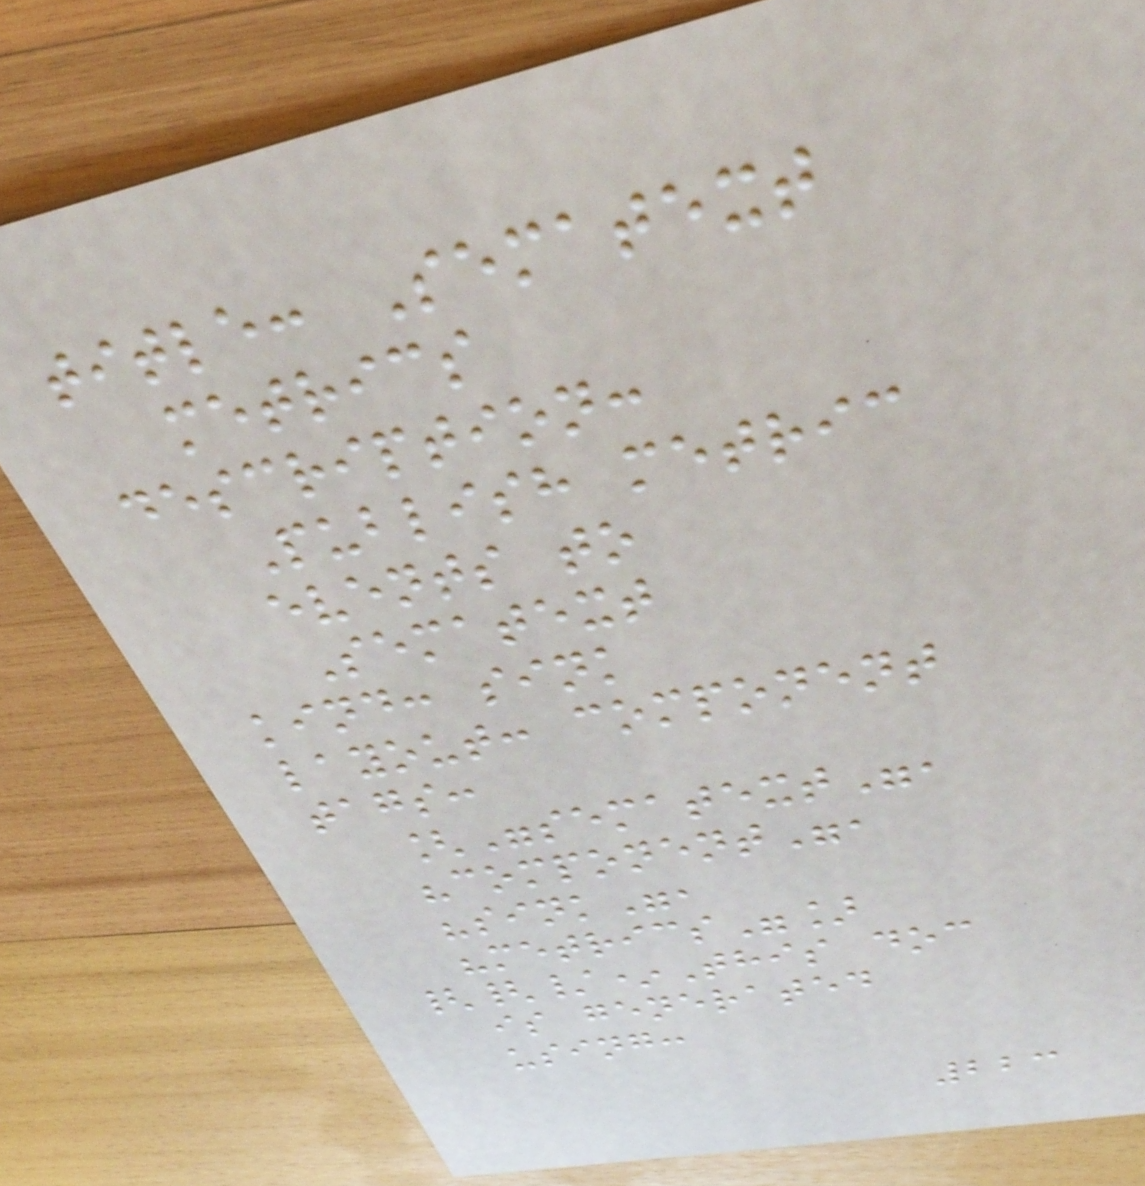title: Sematext
metrics
description:
Publish metric
events to
Sematext
kind: sink
layout: component
tags:
["sematext",
"component",
"sink",
"metrics"]
{{/*This doc
is generated
using:
223
